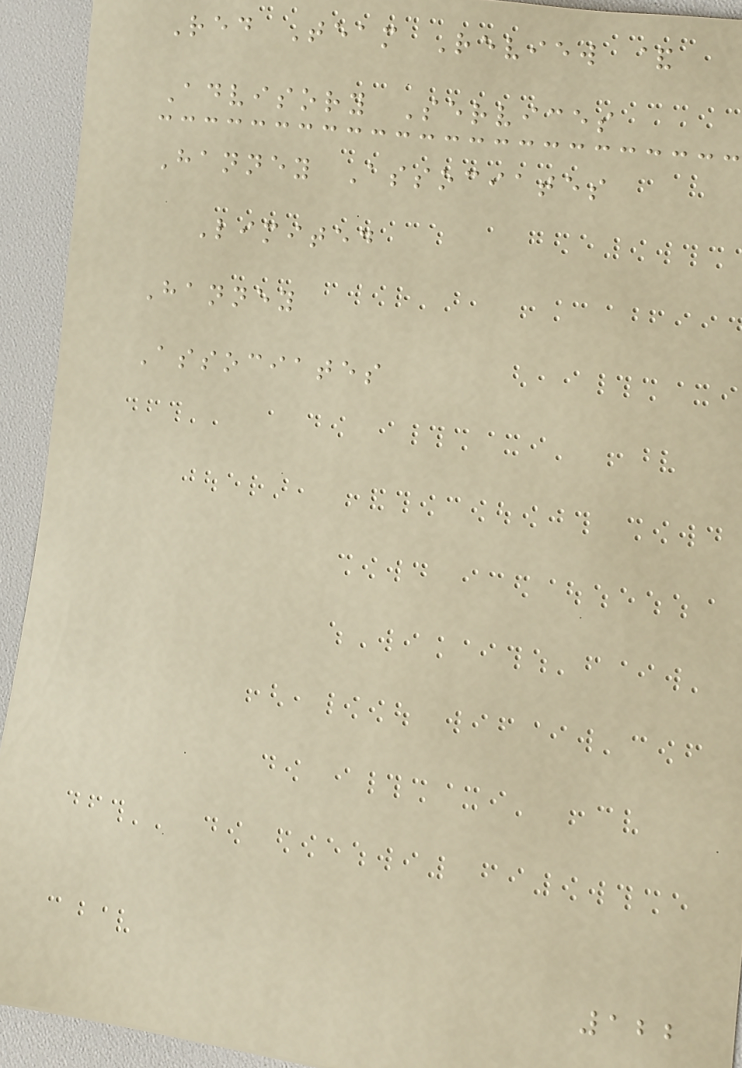Red Team Review &
Advisory Services
Hanney Associates
Limited
Hanney
Associates
122
